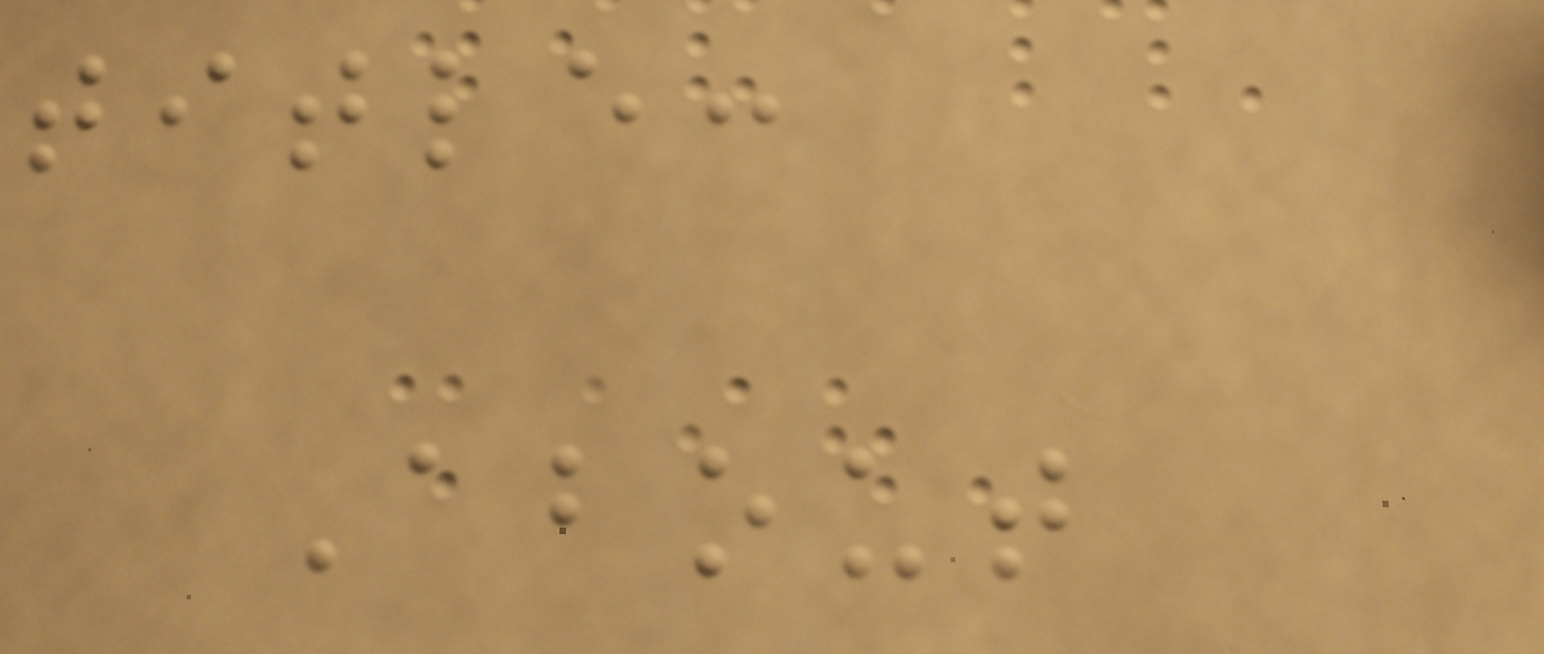title:
About
